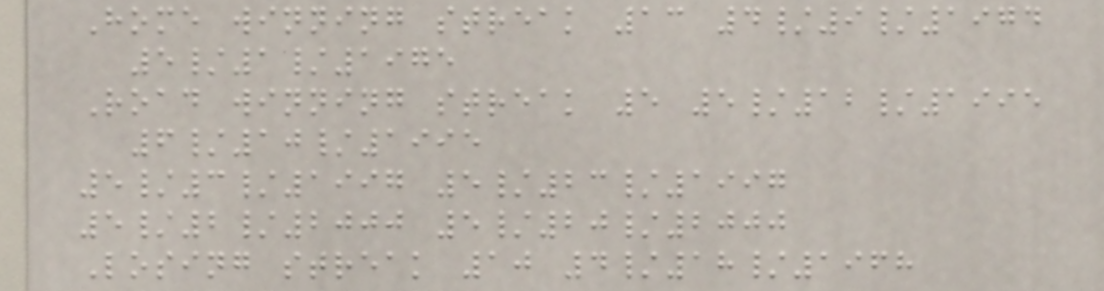Home winning streak 13 4/9/1974
5/1/1975
Road winning streak 5 5/12/1995
6/10/1995
5/3/1997 5/23/1997
5/2/2000 5/20/2000
Losing streak 10 4/18/1968
